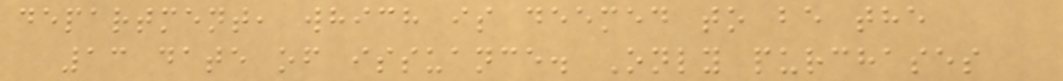department, which is deemed to be the
13 date of issuance. Only purchases
